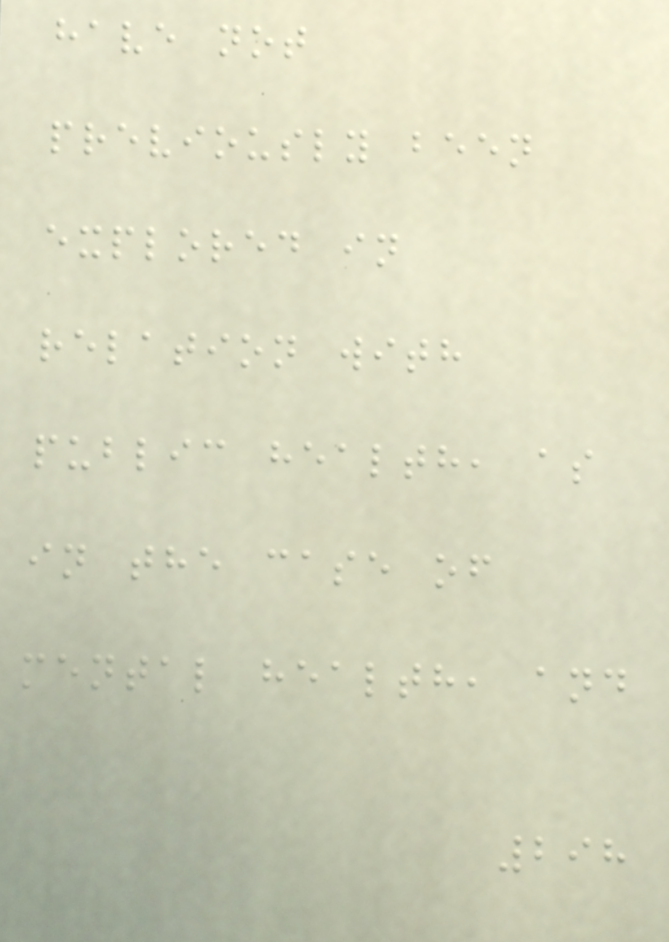have not
previously been
explored in
relation with
public health, as
in the case of
mental health, and
298
